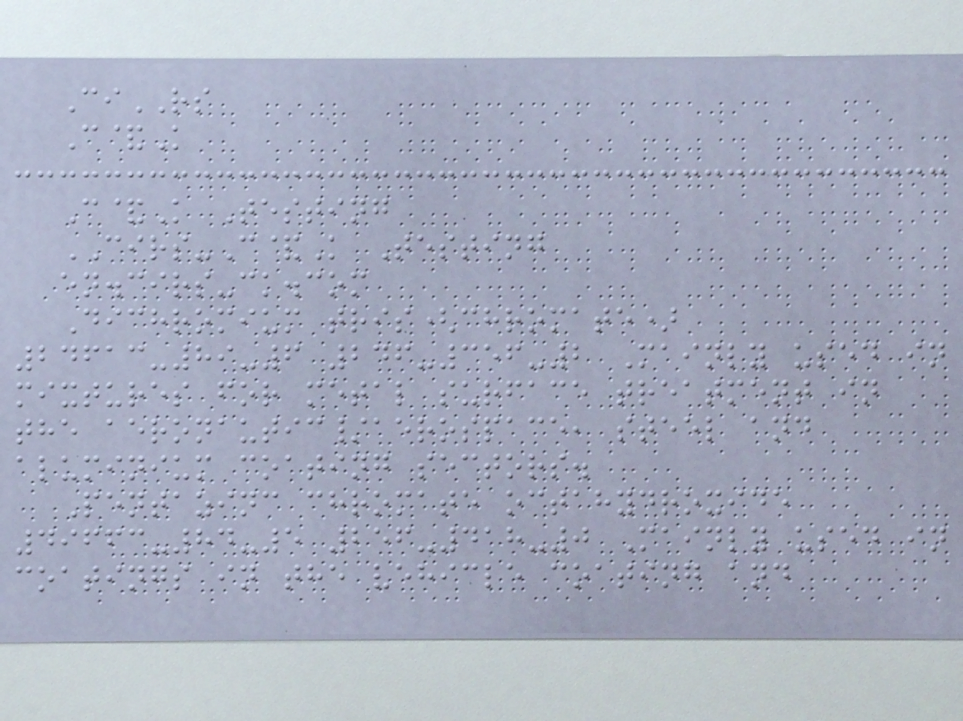CiRS
C&K
C&K Testing
CIRS-C&K Testing
en.cirs-ck.com
Dichromium tris(chromate)
24613-89-6 246-356-2 Mainly used in
mixtures for metal surface treatment in
the aeronautic/aerospace, steel and
aluminium coating sectors.
Pentazinc chromate octahydroxide
49663-84-5 256-418-0 Mainly used in
coatings in the vehicle coating and
